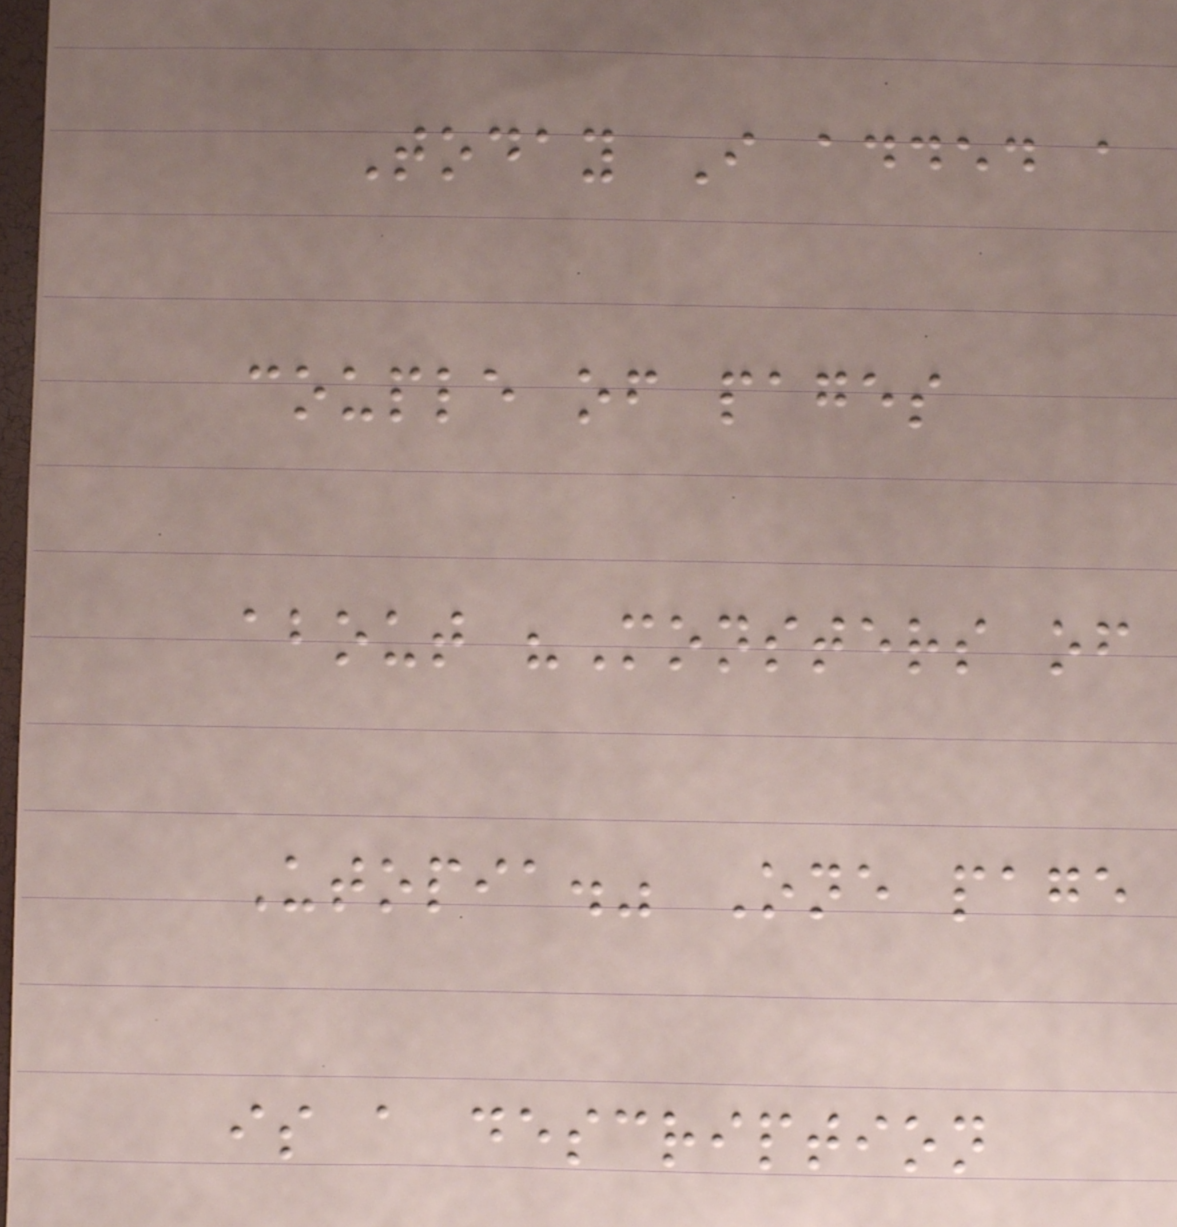Today I added a
couple of pages
about "Monsters of
Utopia." One page
is a description
